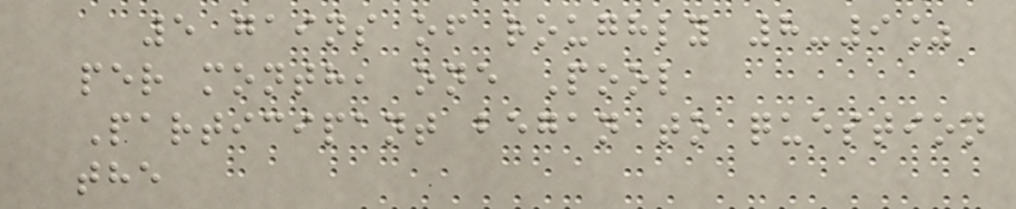5 gains of roughly 8-9%
per month, one Pool
Participant began to question
the
